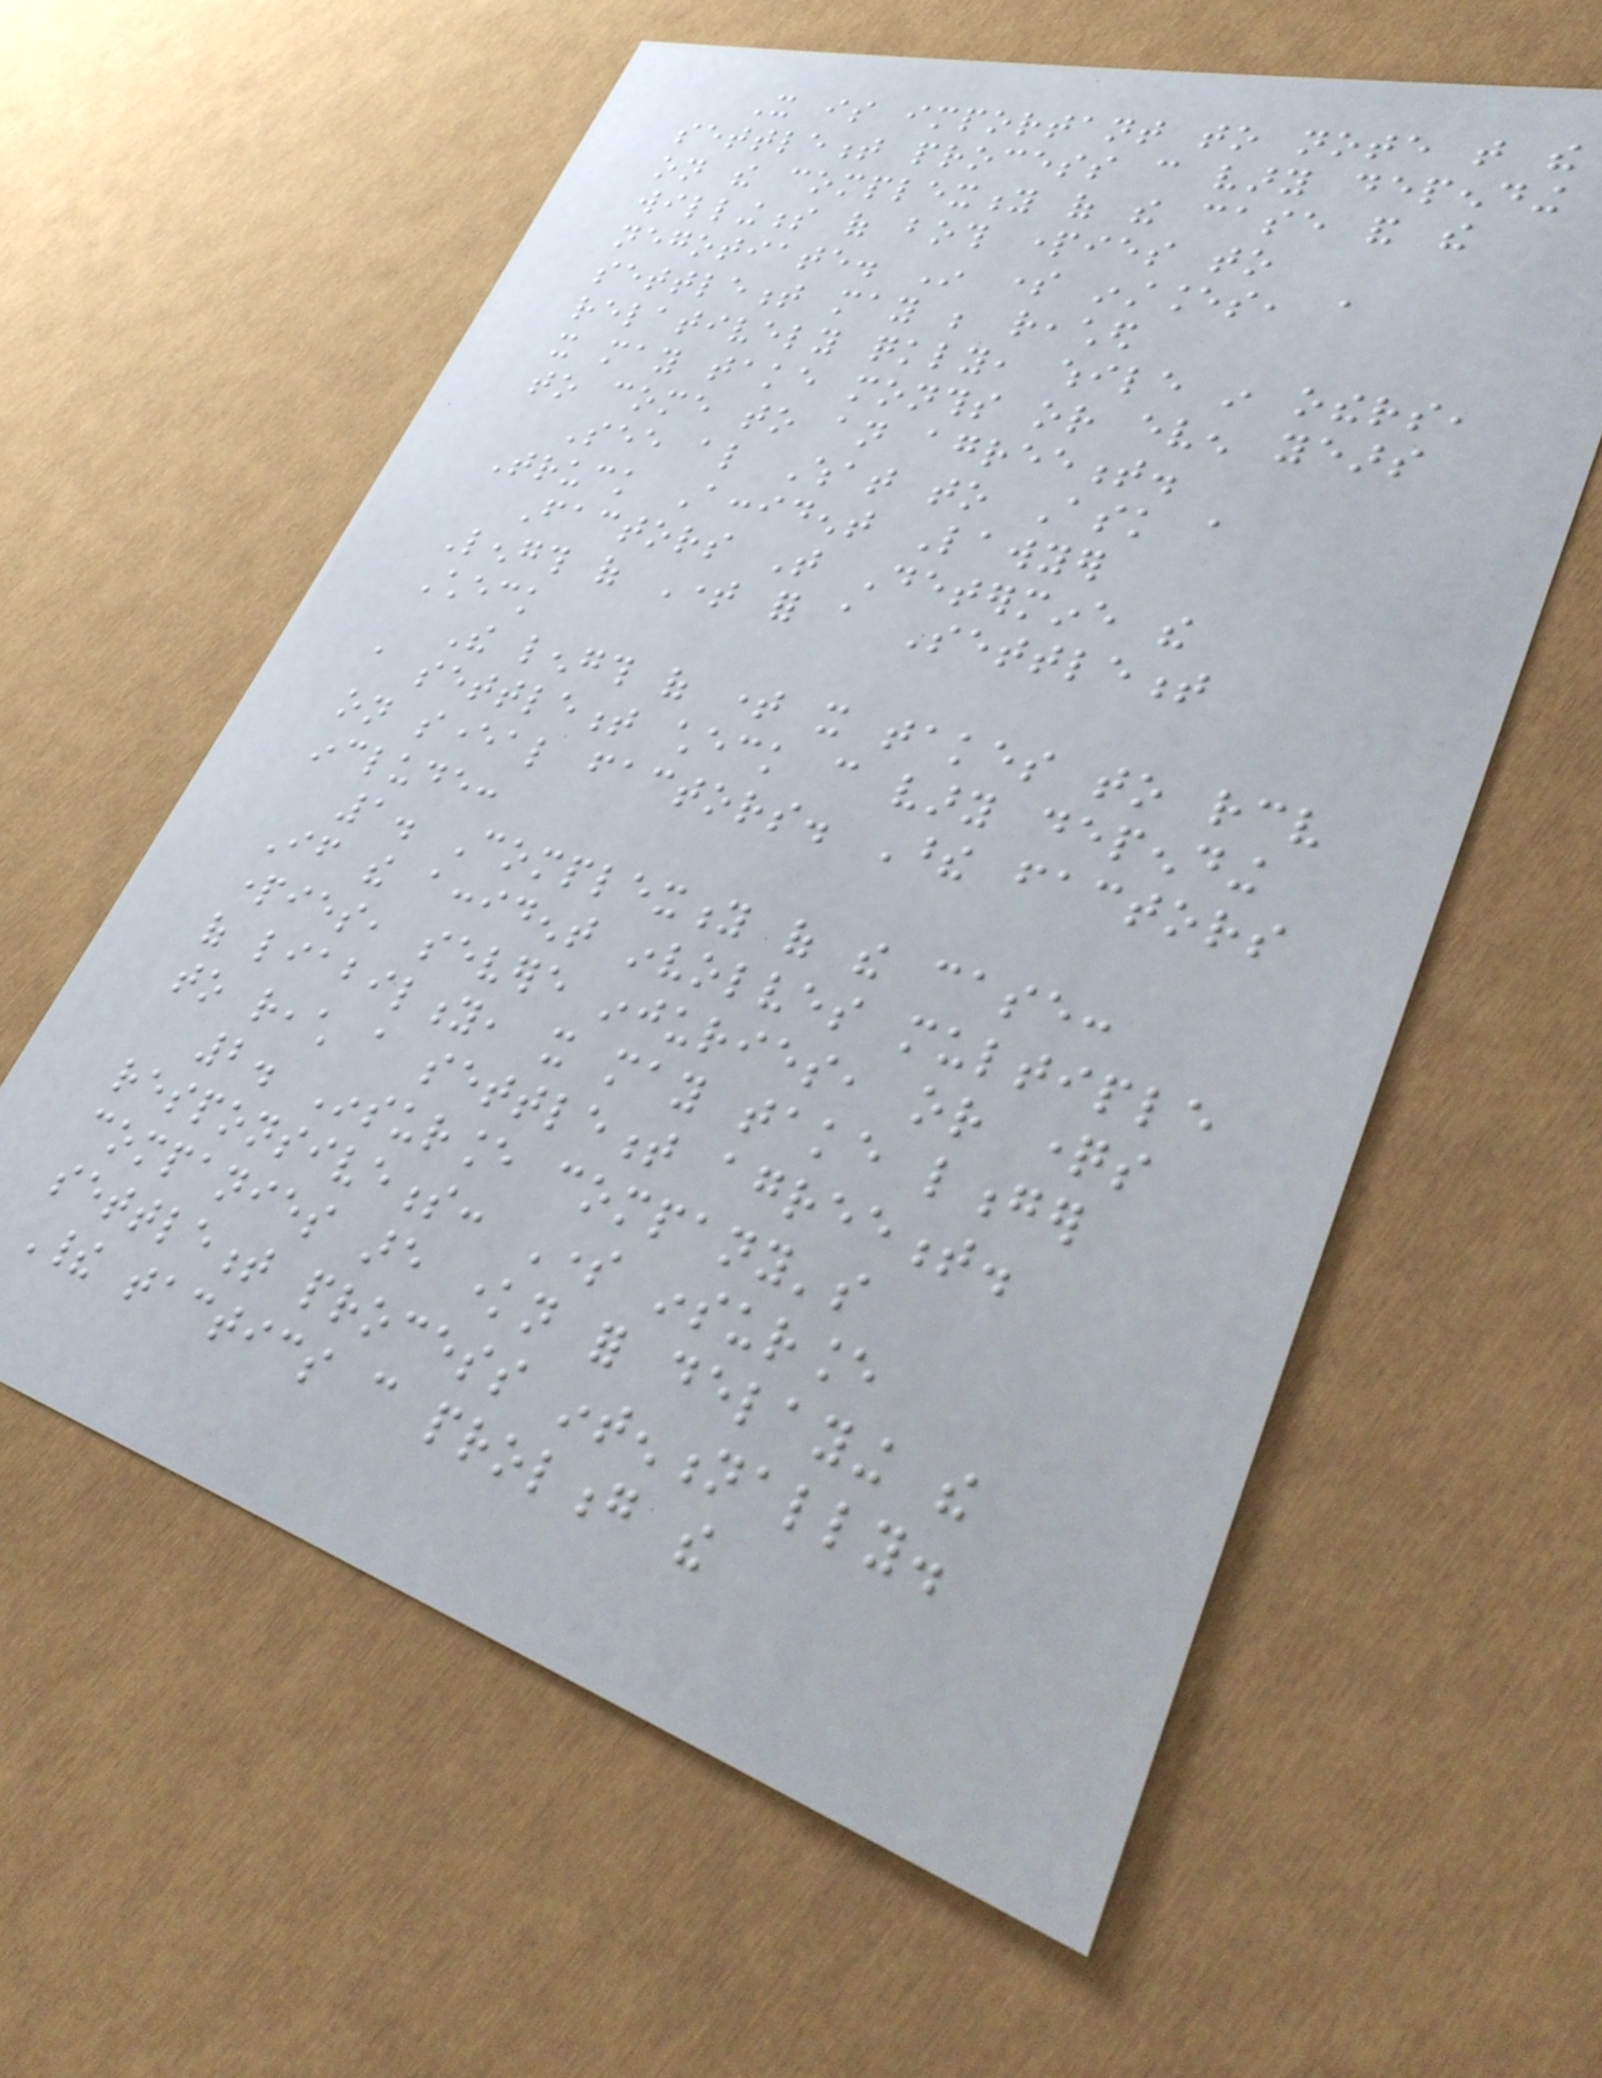It is important to note that the
settlement process can vary depending
on the complexity of the case and the
willingness of both parties to
negotiate. In some instances, a
settlement may be reached
relatively quickly, while in others,
it may take months or even years
to come to an agreement.
See also What to Ask a
Truck Accident Lawyer
Factors That Determine the
Length of Time for a Settlement
Check
The length of time it takes to receive
a settlement check can vary depending
on several factors. These factors
include:
1. Complexity of the case:
If the accident involves multiple
parties, severe injuries, or questions
of liability, it may take longer
to reach a settlement agreement.
2. Insurance company's
responsiveness: Some insurance
companies are known for delaying the
settlement process intentionally.
Their tactics can prolong the
